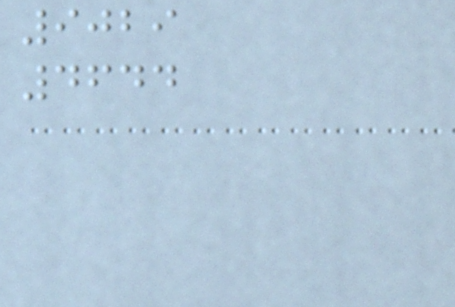9029
4644
